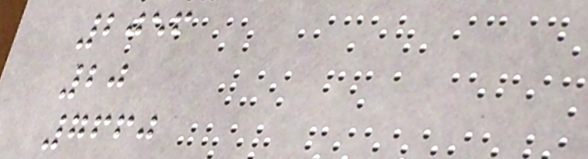2056
20
7660
